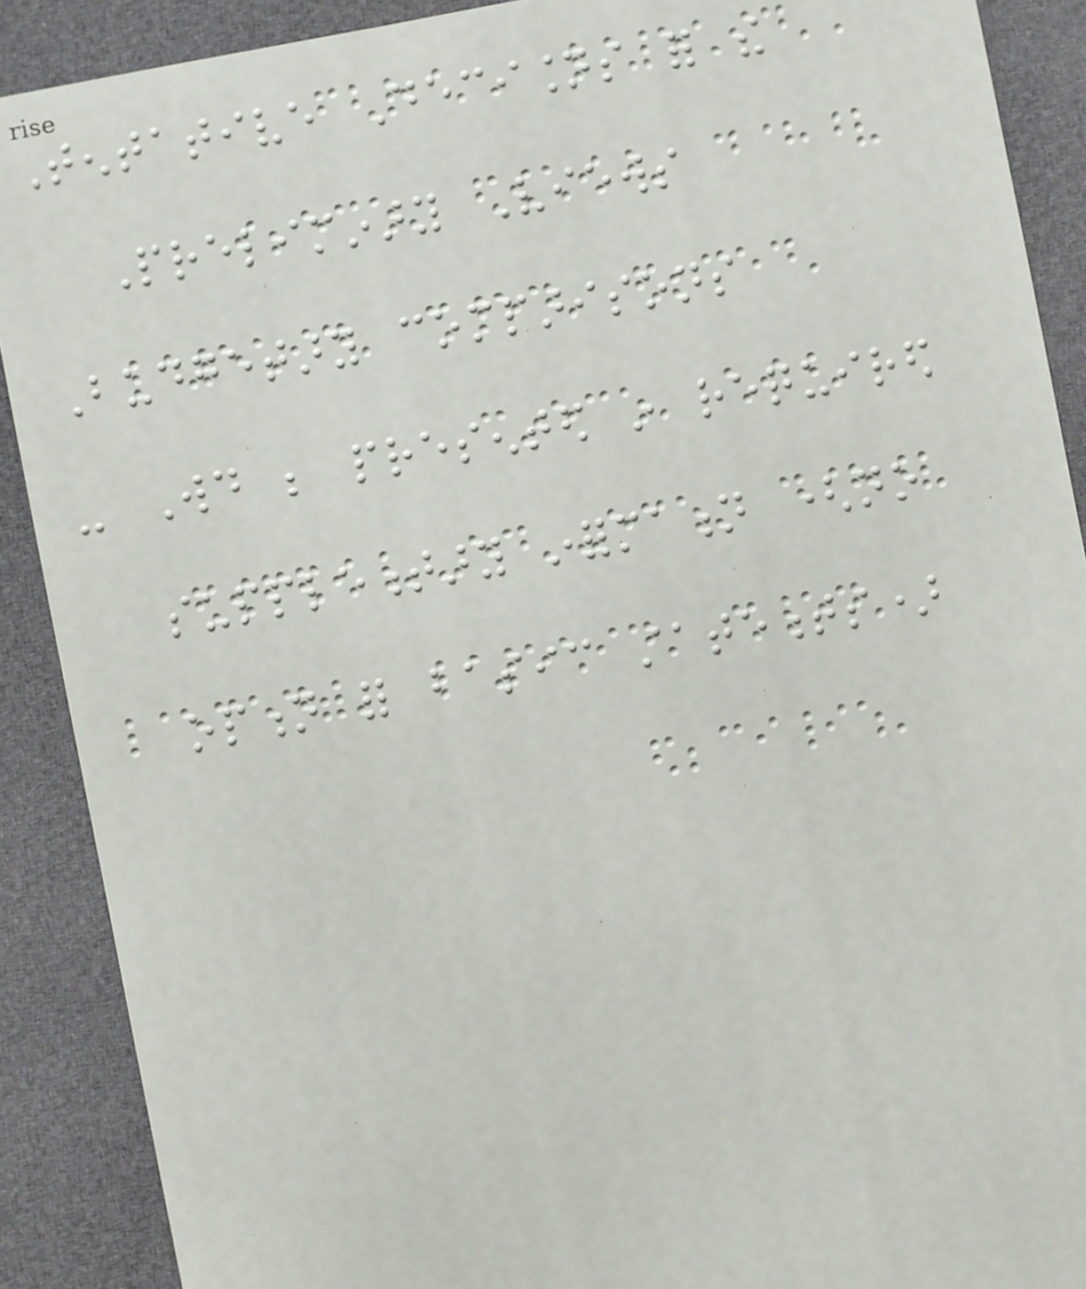Tentative Decisions for the
Preliminary Views
Budgetary comparisons
- Would be presented in required
supplementary information (no
option for basic statements)
